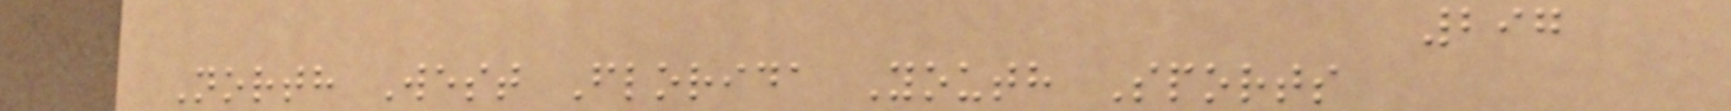297
North West Florida Youth Sports
